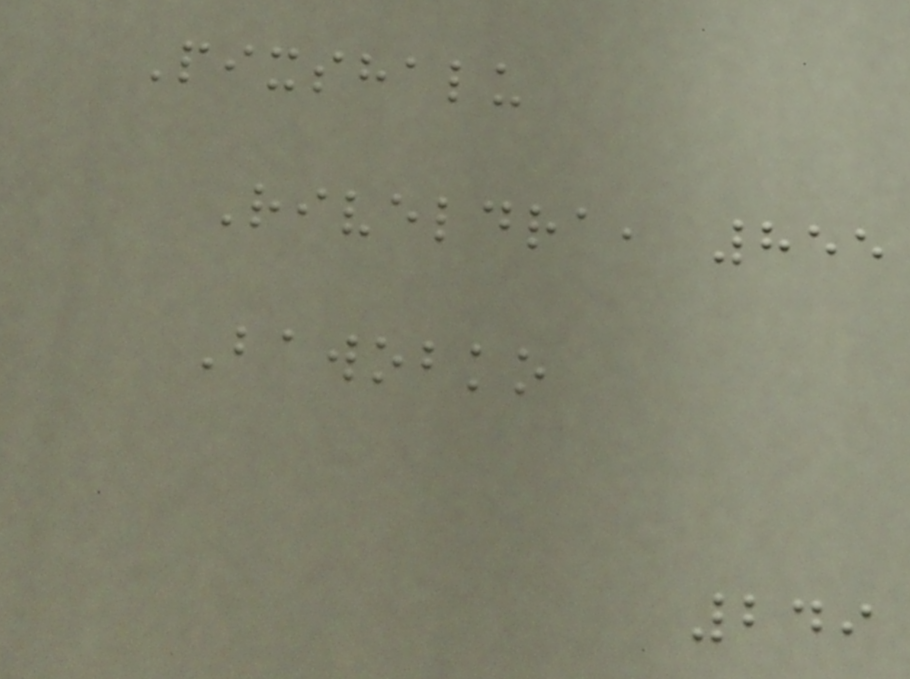Pixshalu
Riveldra, 855
Bawobko
249
